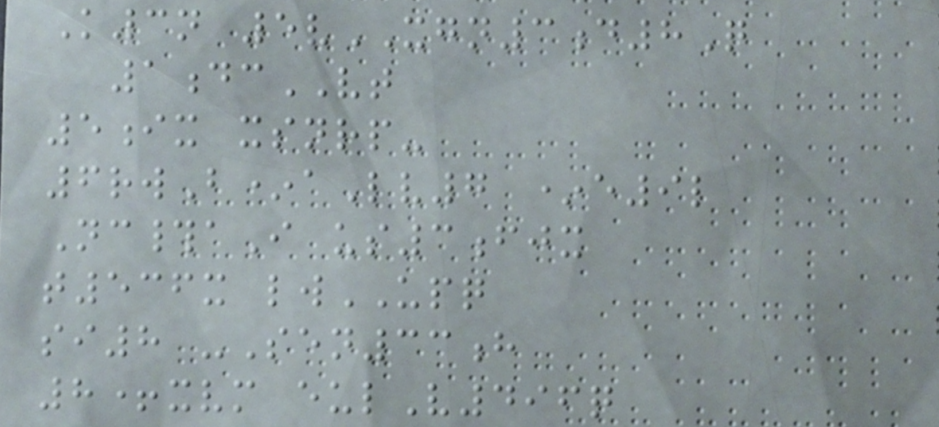K3n 5vXGN3d8Q
1dcVT
5ix xsnrp-
6rwB*aLv7 *e9l
Nc#aI us3fjx
t536x lwUPQ
si8 -Sen33h
8+xvm eulV496q
